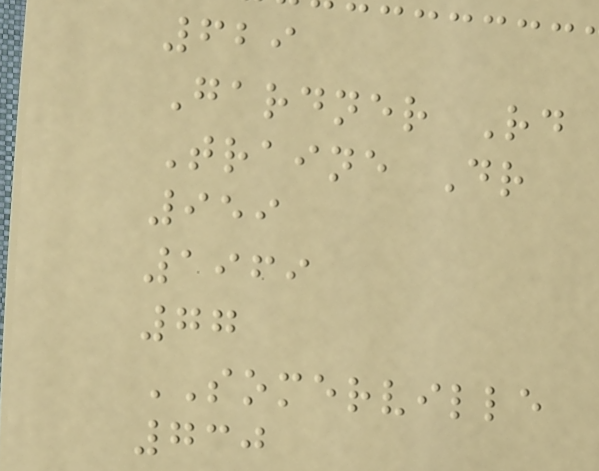629
Gardner Rd
Traine Dr
959
1969
77
SOMERVILLE
730
